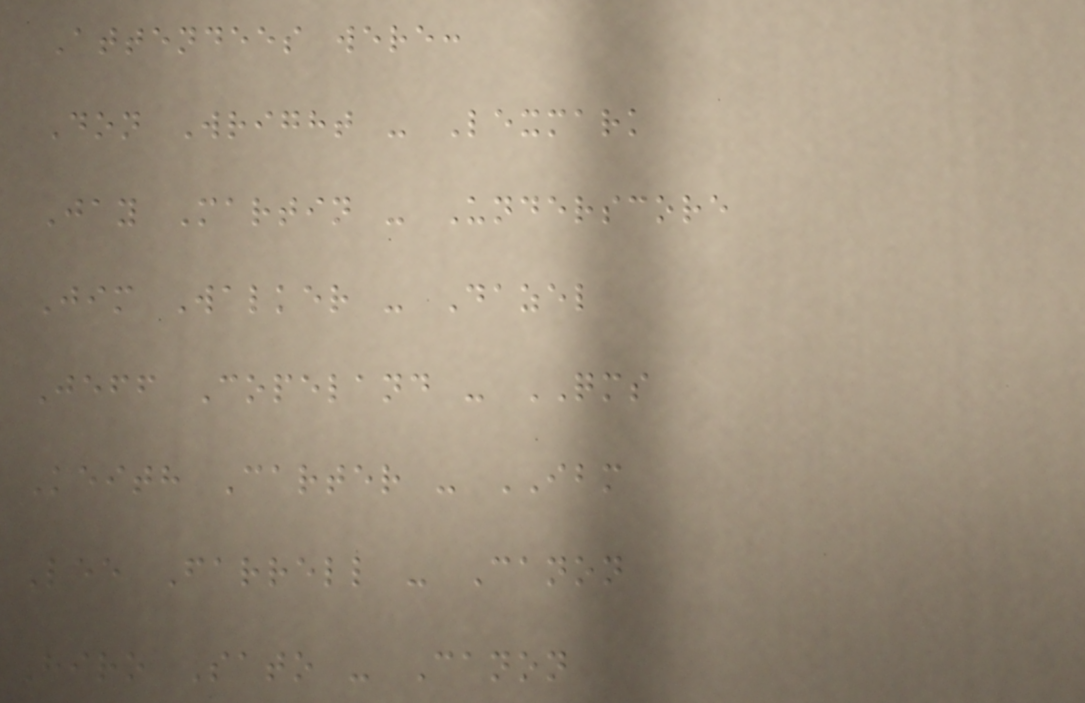Attendees were:
Don Wright - Lexmark
Jay Martin - Underscore
Jim Walker - Dazel
Jeff Copeland - QMS
Keith Carter - IBM
Lee Farrell - Canon
Hiro Sato - Canon
